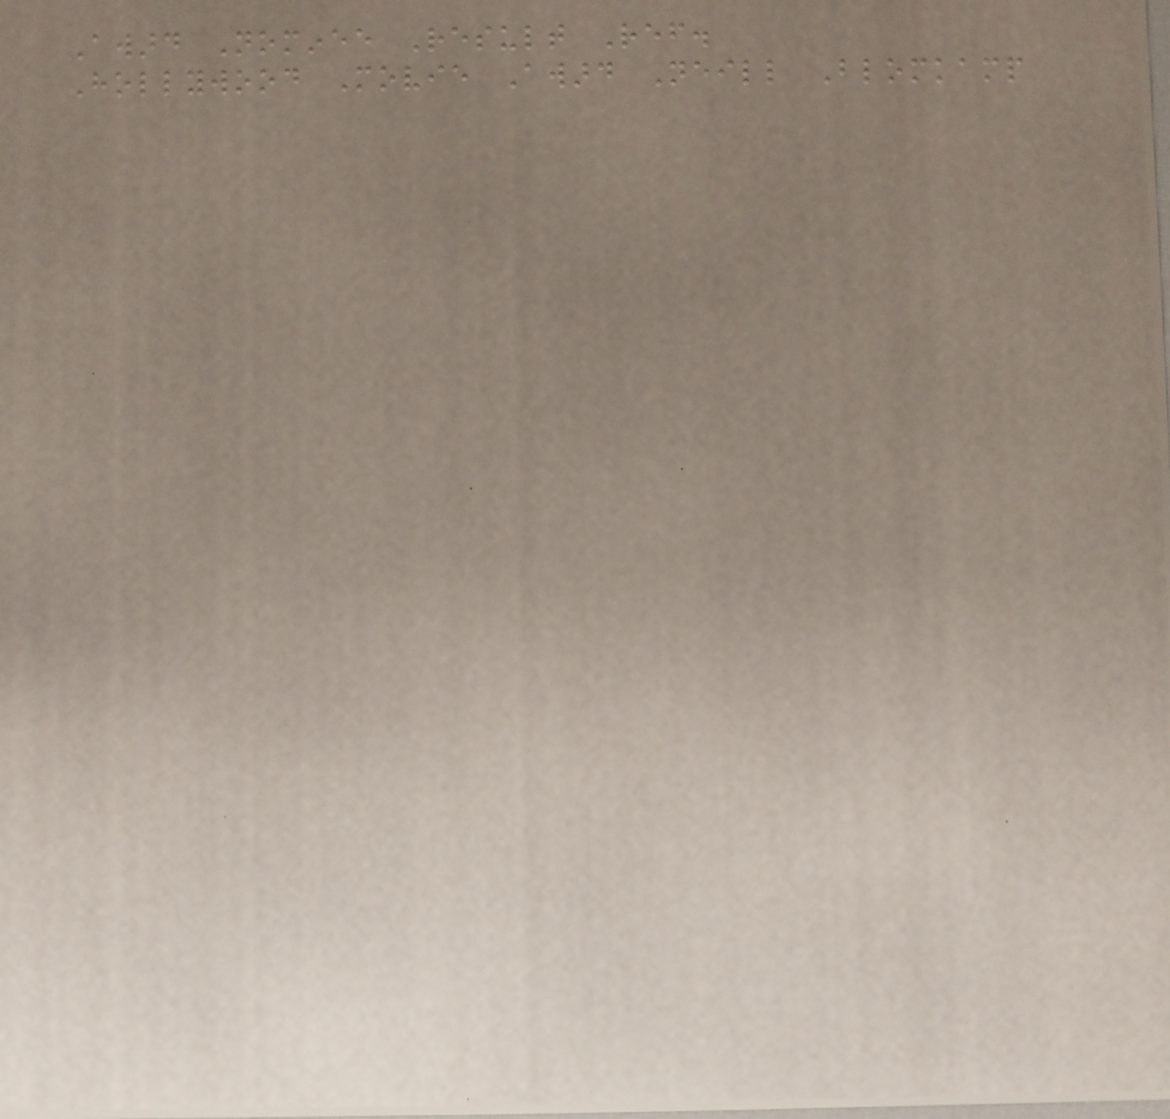Award Nominee Result Ref.
Hollywood Movie Award Neill Blomkamp
